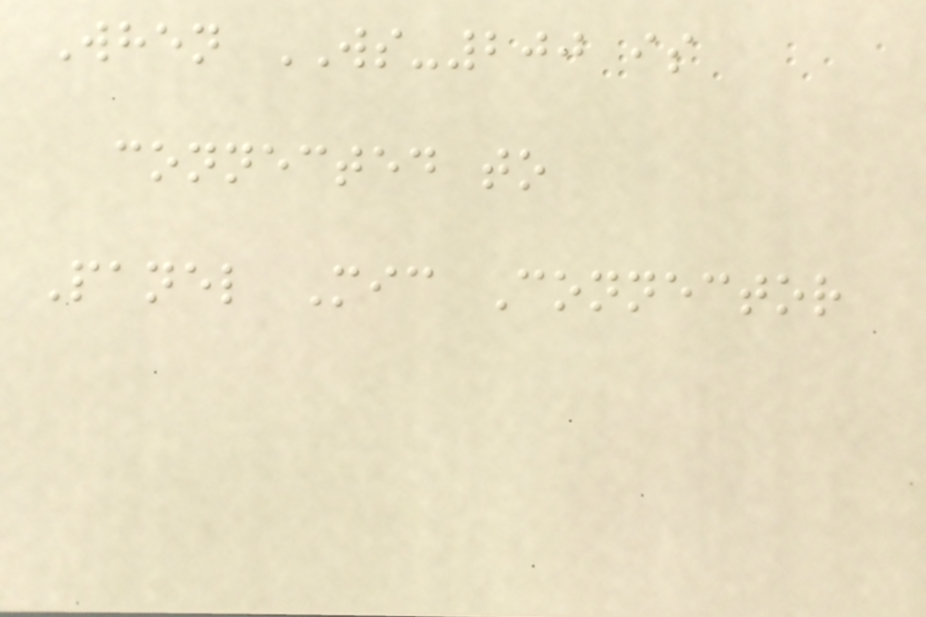When WS-200 is
connected to
Panel Mic Connector
